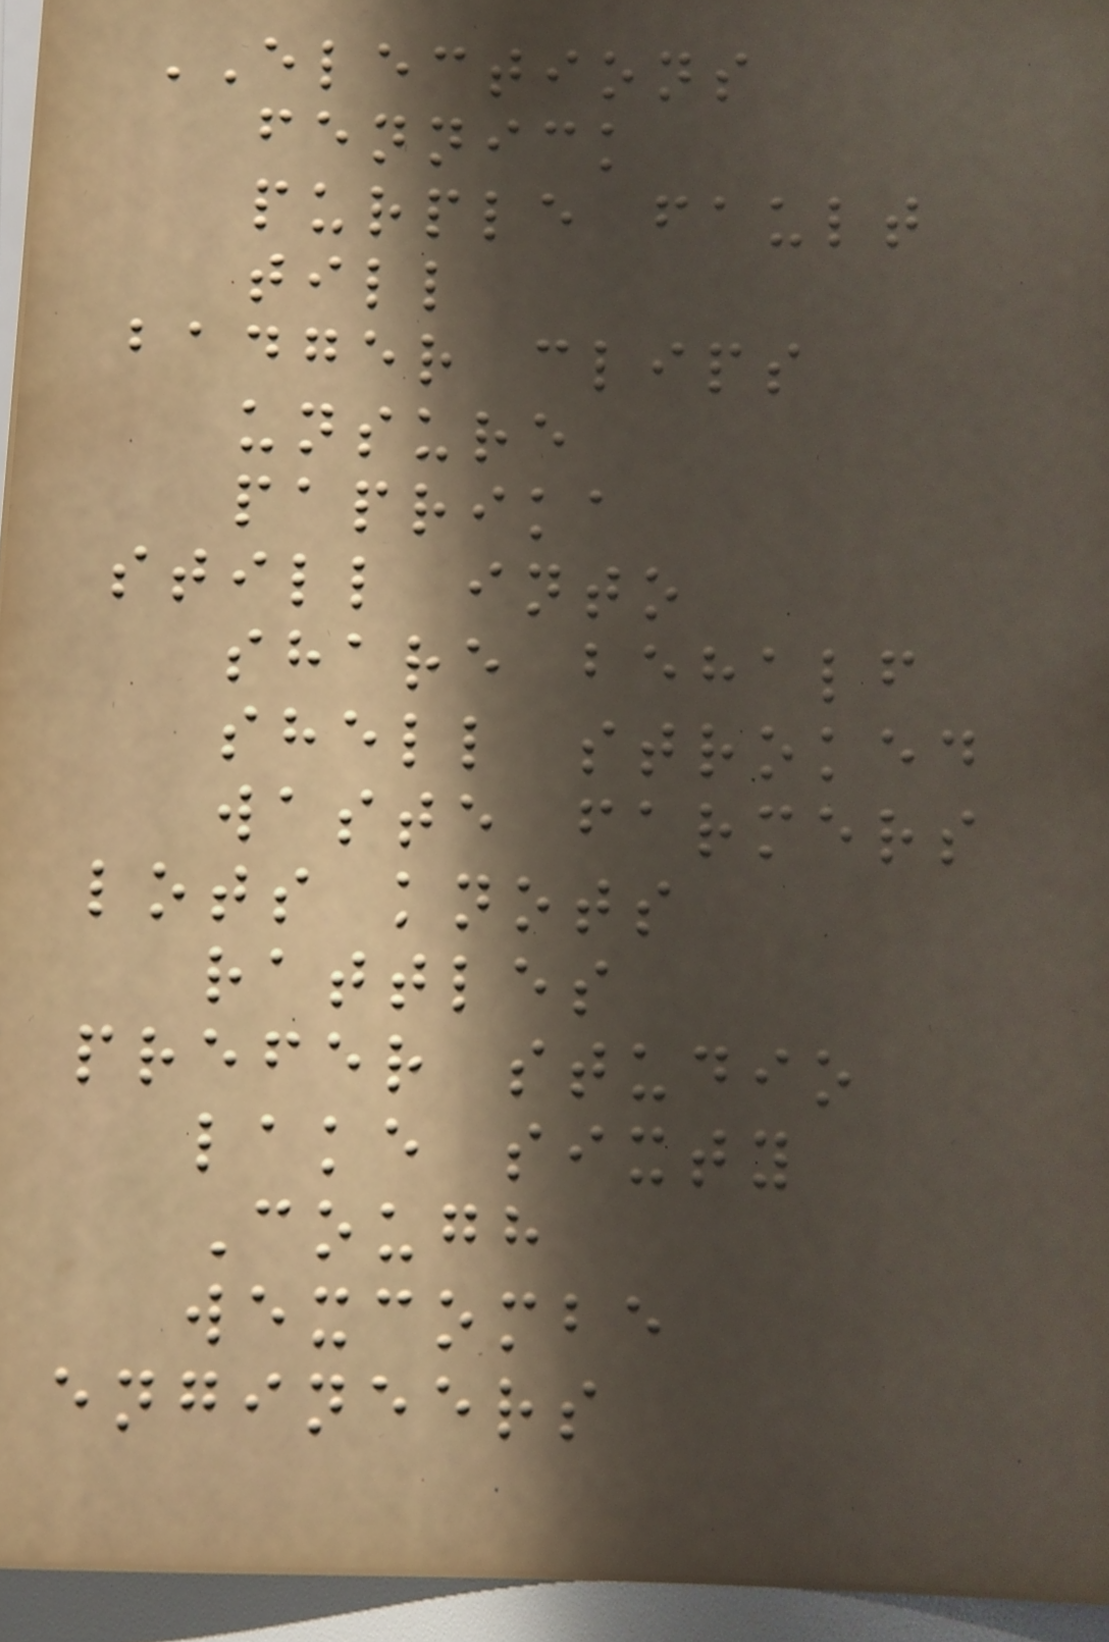ELECTIONS
fennick
purple fault
till
badger clips
unsure
paprika
still into
share behalf
shell stroked
waste farmers
lots knots
rattles
prefer studio
lake sixty
Cough
wexcombe
engineers
